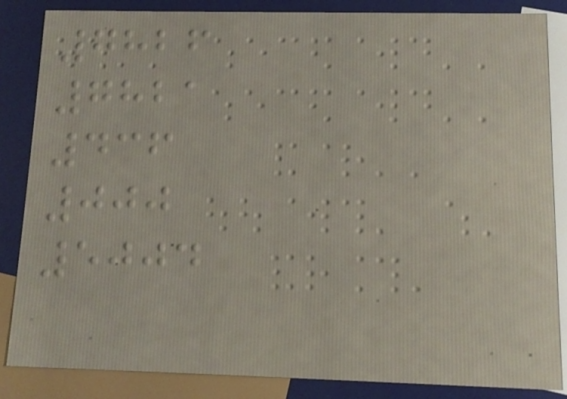7826
7821
436
000
5004
